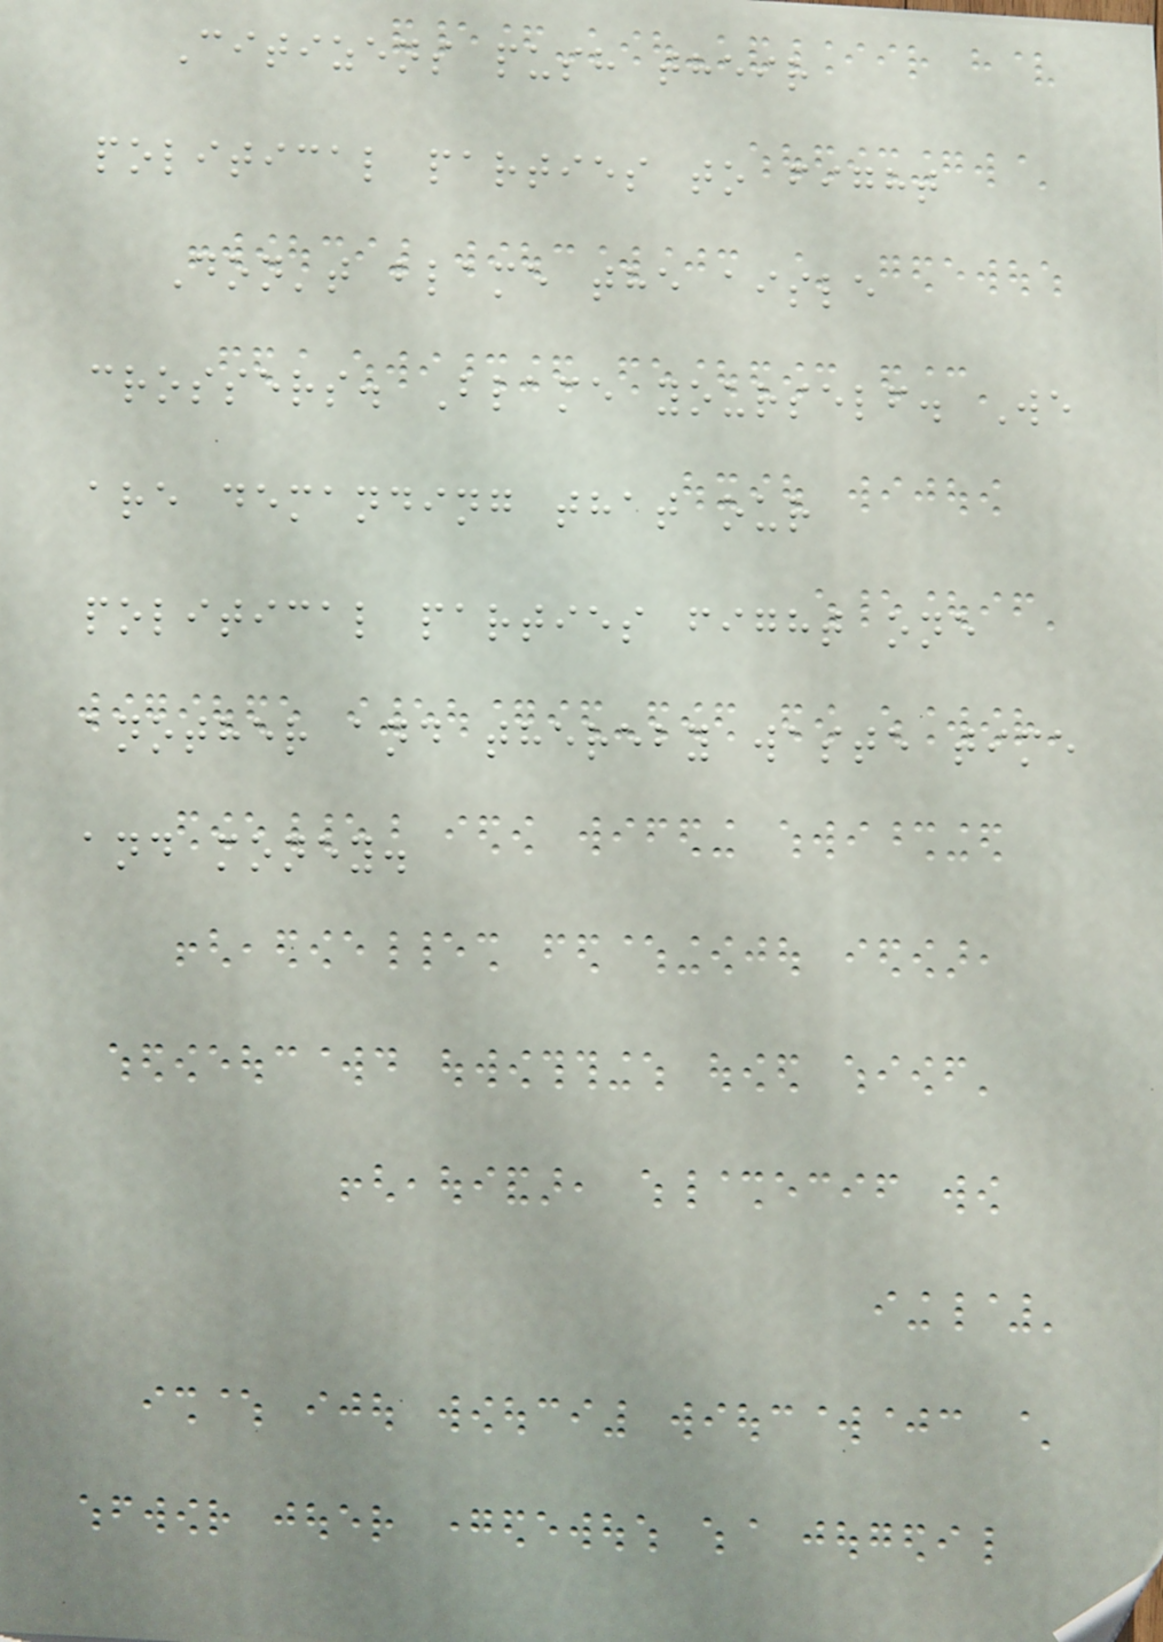Citizens push their
political parties to fight
Don't blame the aisle
crossers. Blame yourself. We
are demanding that our
political parties fight one
another and thereby waste time
and money.
